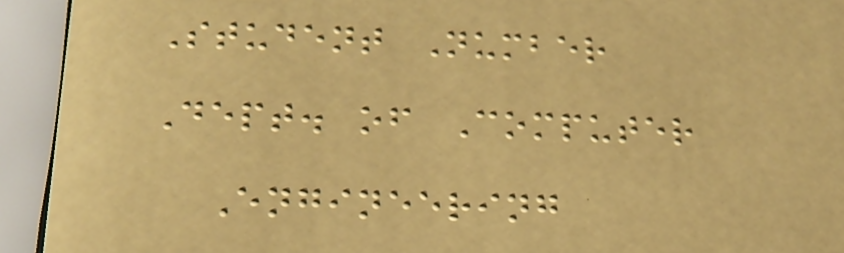Student Number
Dept. of Computer
Engineering
